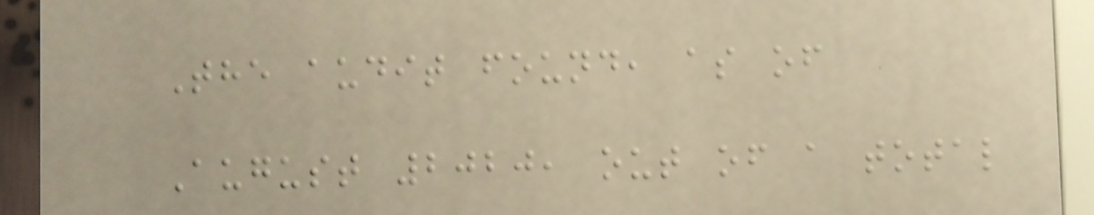The audit found, as of
August 2020, out of a total
